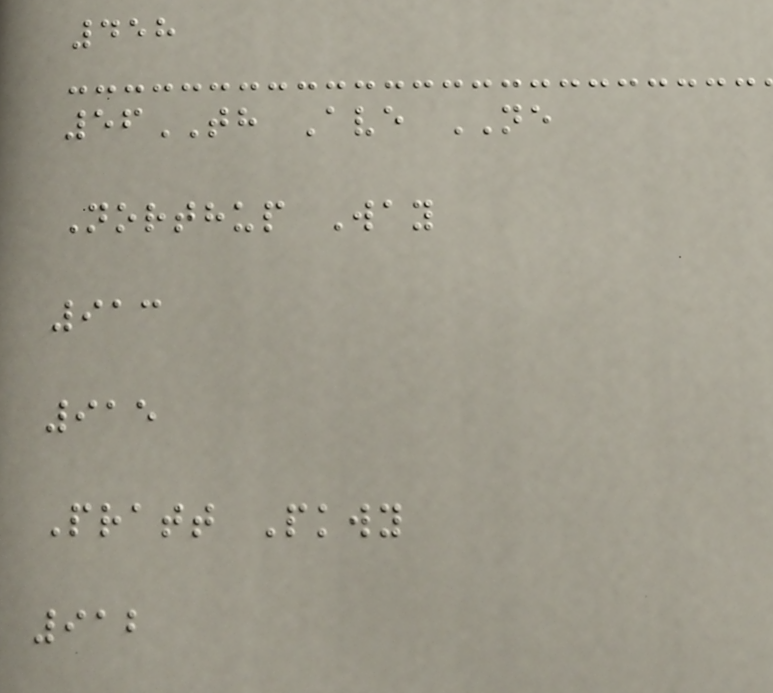458
56TH Ave NE
Northup Way
913
915
Pratt Pkwy
912
